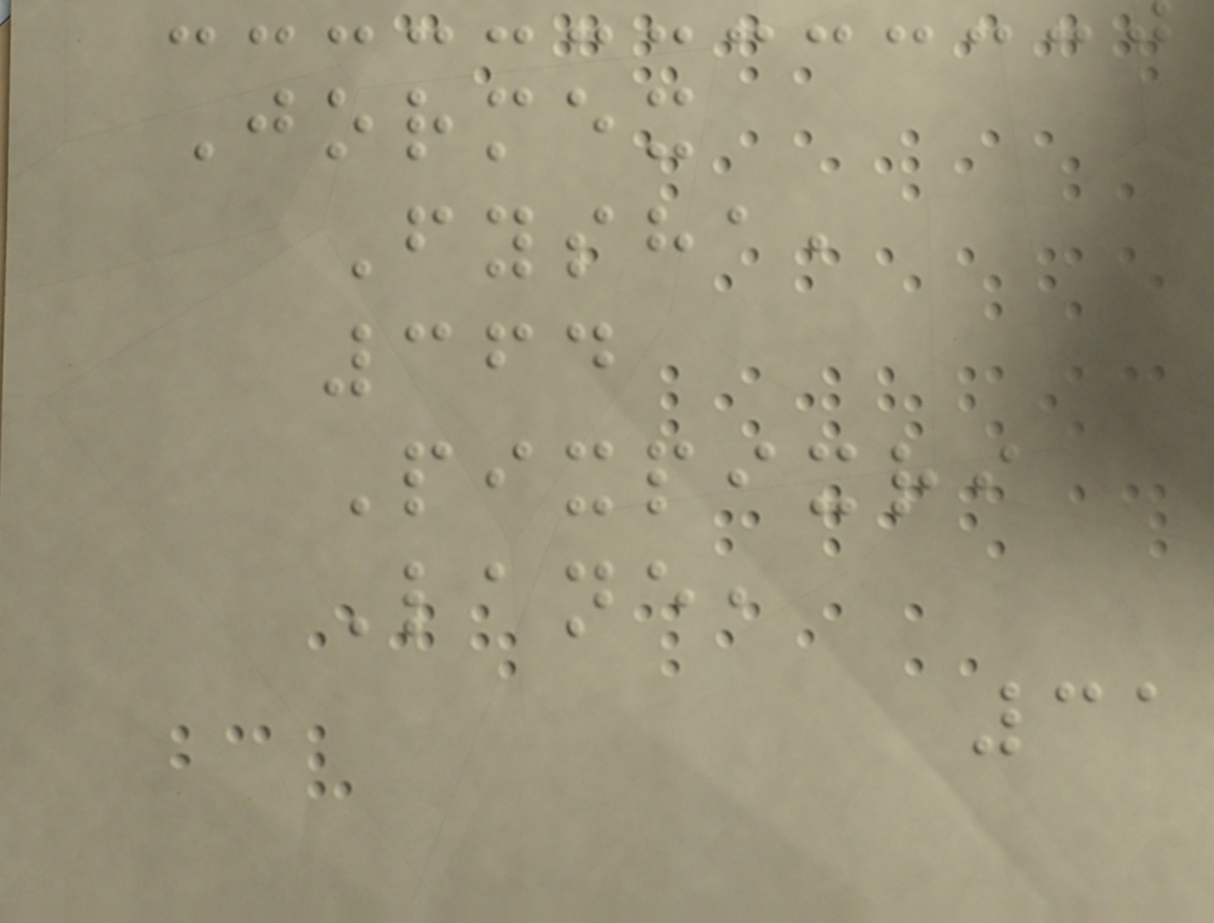Jormex
Fysha,
364
Pixpixri
Lane,
31
